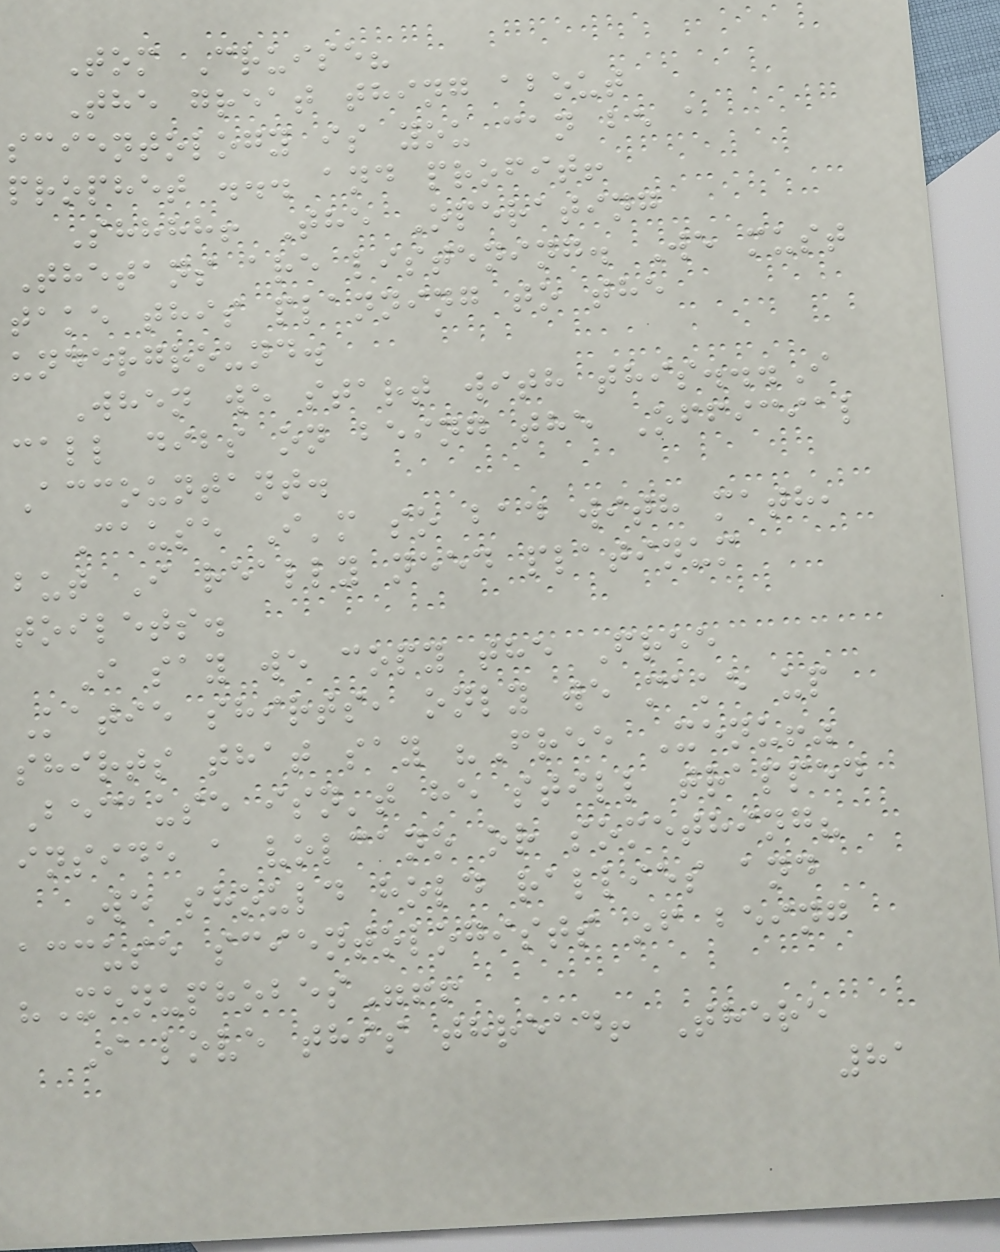Tom Cruise?
The great thing about
scientology is you can be a
prophet ... and profit!
Shhhh! The Operating
Thetans are listening. We must
take this planning to the
underground.
When we start with this...I
call dibs on being the Official
Accountant.
Cause I'm so bad with math,
but I really need platinum
toilets.
I say we copy the Free
Katie shirts, only we make up
shirts that say "Free Xenu!"
Because isn't he still trapped
inside a volcano or something?
We should hold rallies and
accuse scientologists of being
"Xenuphobes"!!
I love this thread! There
81
